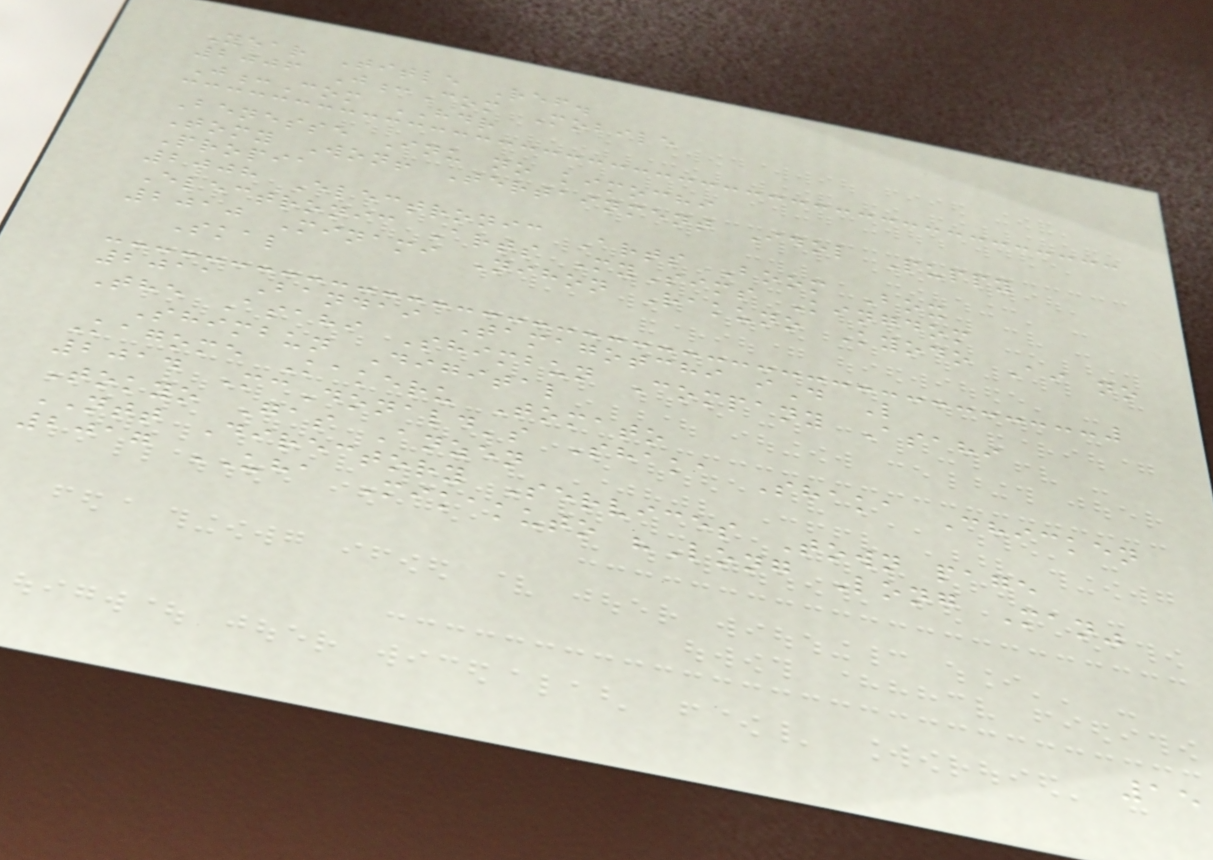Year Title Ref.
2006 J:Com Mobile
J:Com HDR
Benesse Inu no kimochi
Tomy Won! Tertainment Idol Puppy
Propia
2008 Electronic Arts Boom Box
Electronic Arts MySims Kingdom
2010 Minami Nihon Rakuno Kyodo Ai no
Skal
2011 Bandai Tamagotchi iD L
The Asahi Shimbun Company Asahi
Shimbun Digital
Kagome Kakeru Tomato
2014 McDonald's Shaka Shaka Chicken
Tokyo Gas Anzen
NTT Directory Services Town page
2017 UHA Mikakuto "Long Long Man"
15
